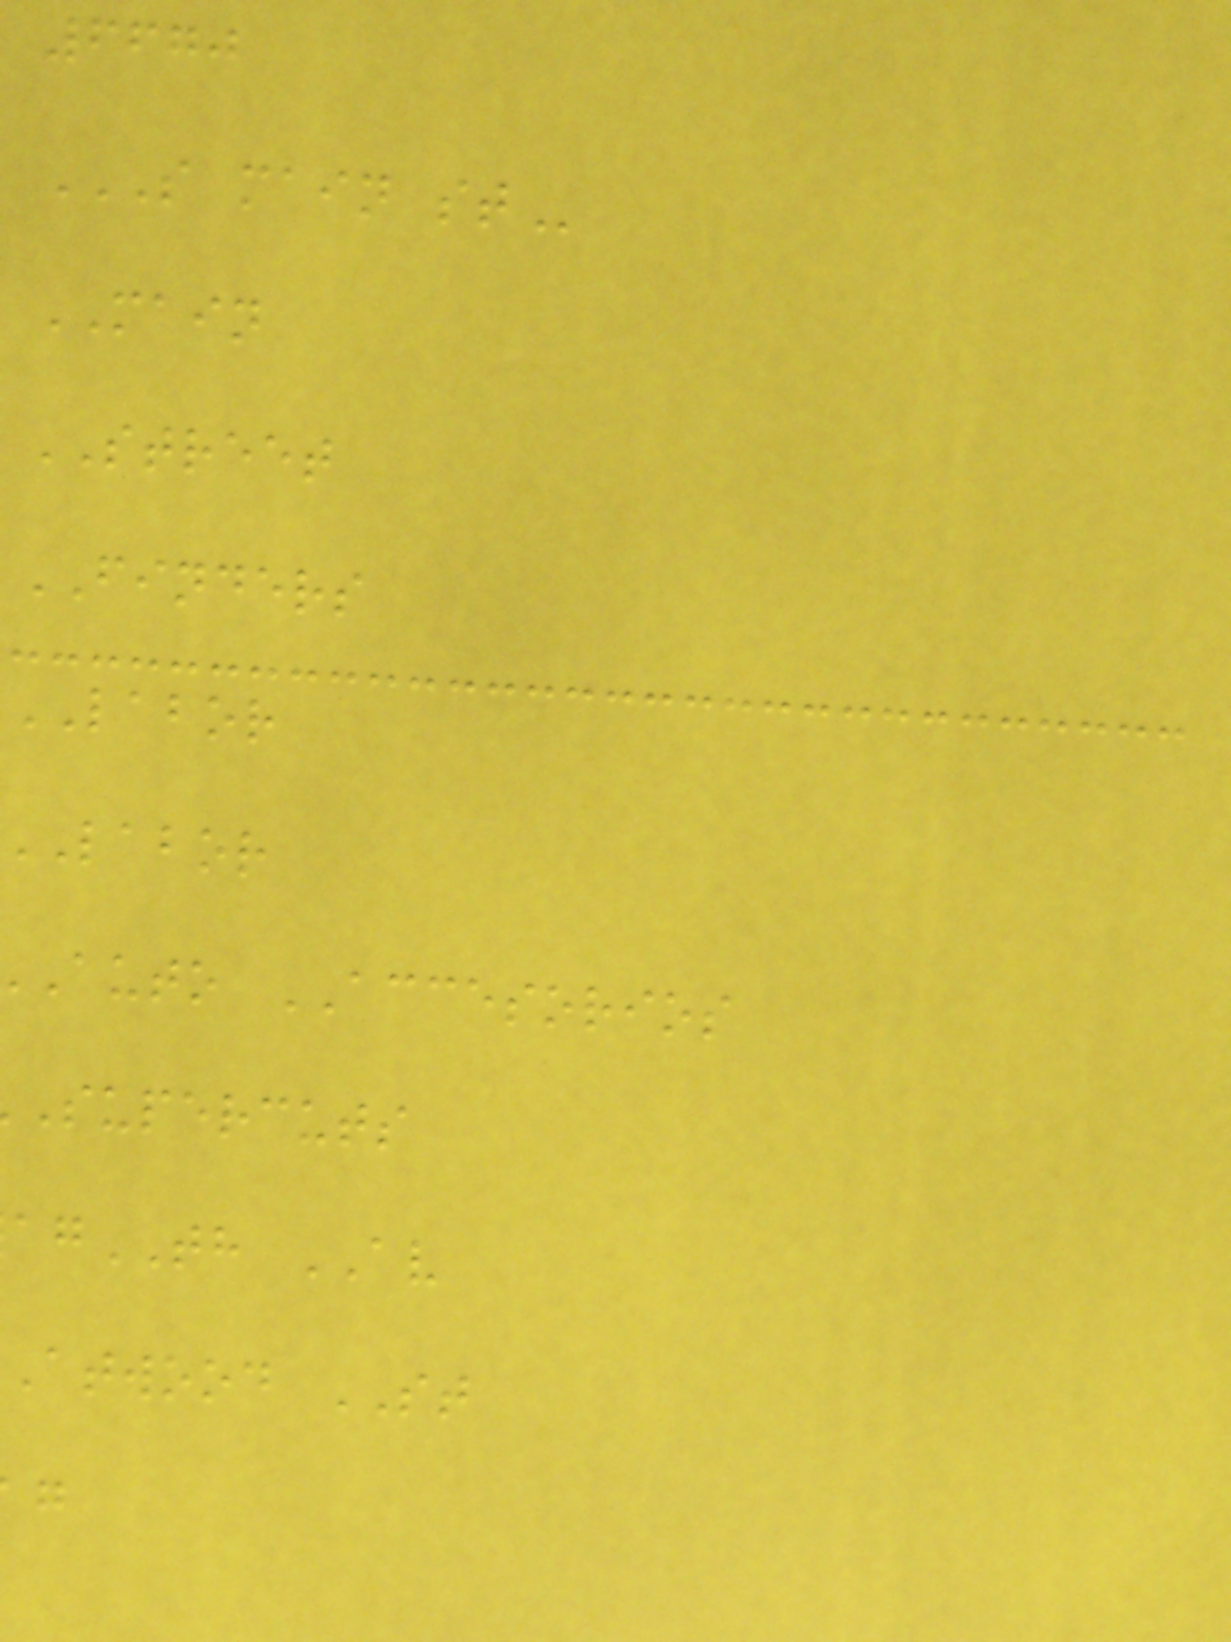6670
S MAIN ST
MAIN
STREET
FINDERS
LABOR
labor
auto ACCESORIOS
supercuts
TH AV
atwood ST
